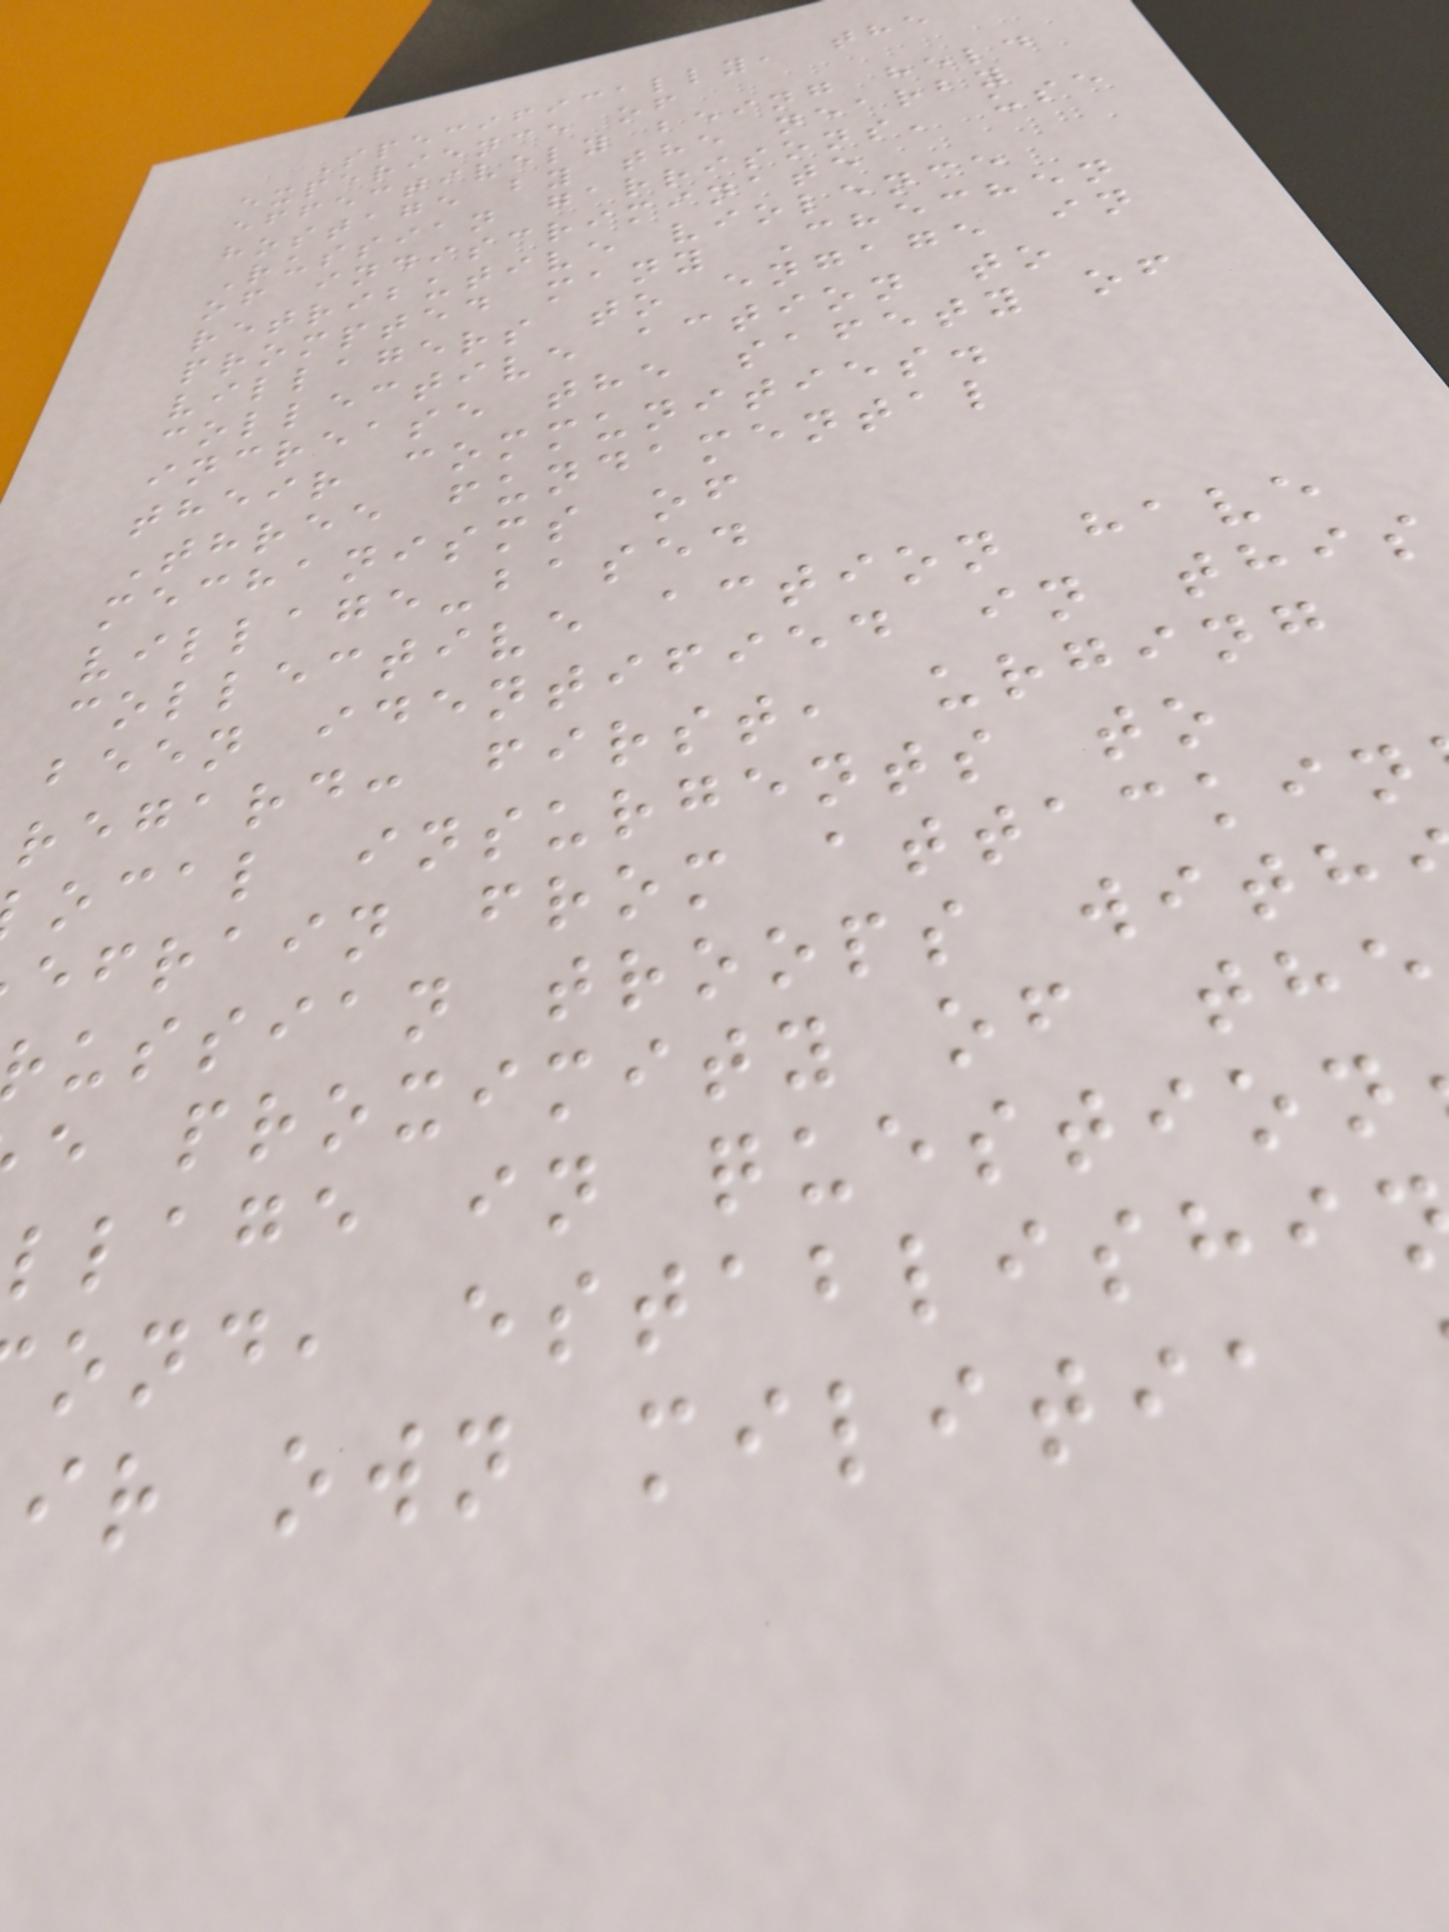Specifically, the
experience of
effectively being held
hostage by the nearby
Russian garrisons' use
of indiscriminate
retributive violence
prompted many Chechen
villagers to engage in
collective action to
increase the safety of
their communities.
Three fundamental
mechanisms of
village-based
collective action have
been identified in this
regard: first, urging
ocal insurgents to
efrain from attackin
ussian troops with
e proximity of the
llage in question
ond, establishi
ir own militia
